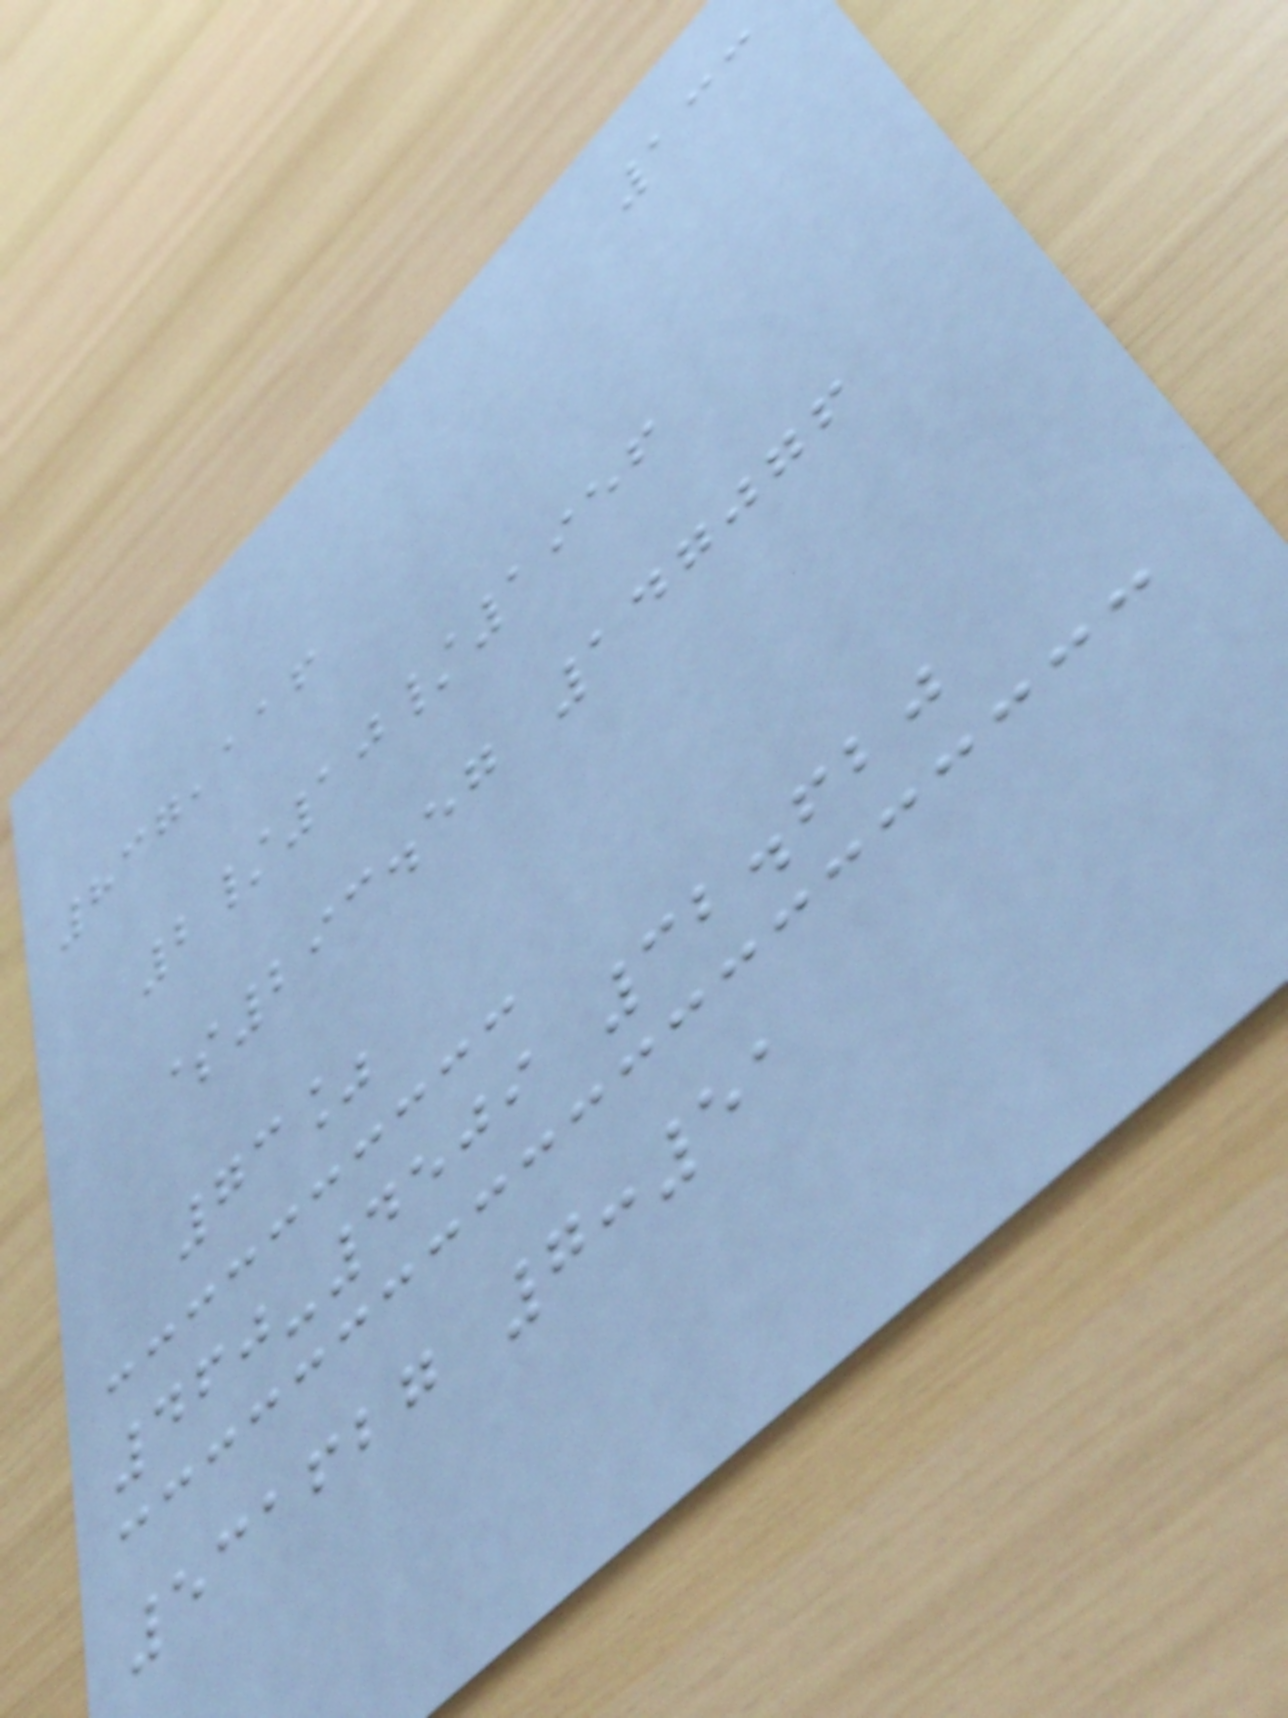133
837,116
2/10/1956
$293.57 147076
73%
460-4509 32.620
531627 7:51
